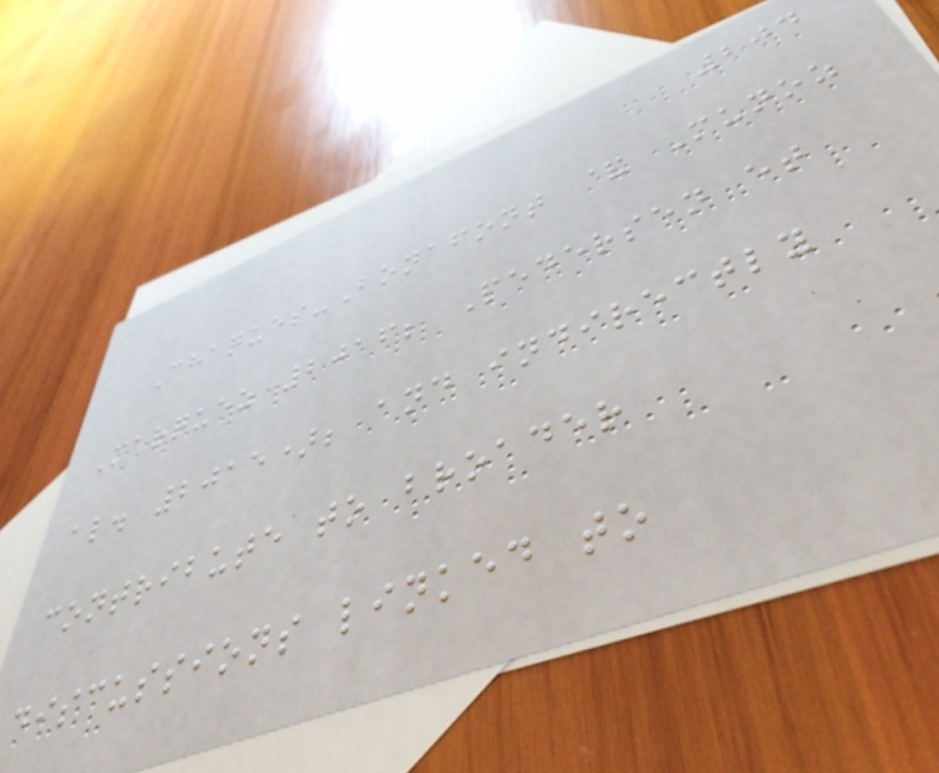204
Chaques-Bonafont & Munoz
Marquez 2016; Pedersen et
al. 2015); and indirectly
contribute to broader
discussions linked to
